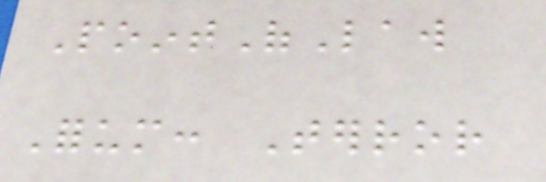PointOfLaw
Forum: Terror
